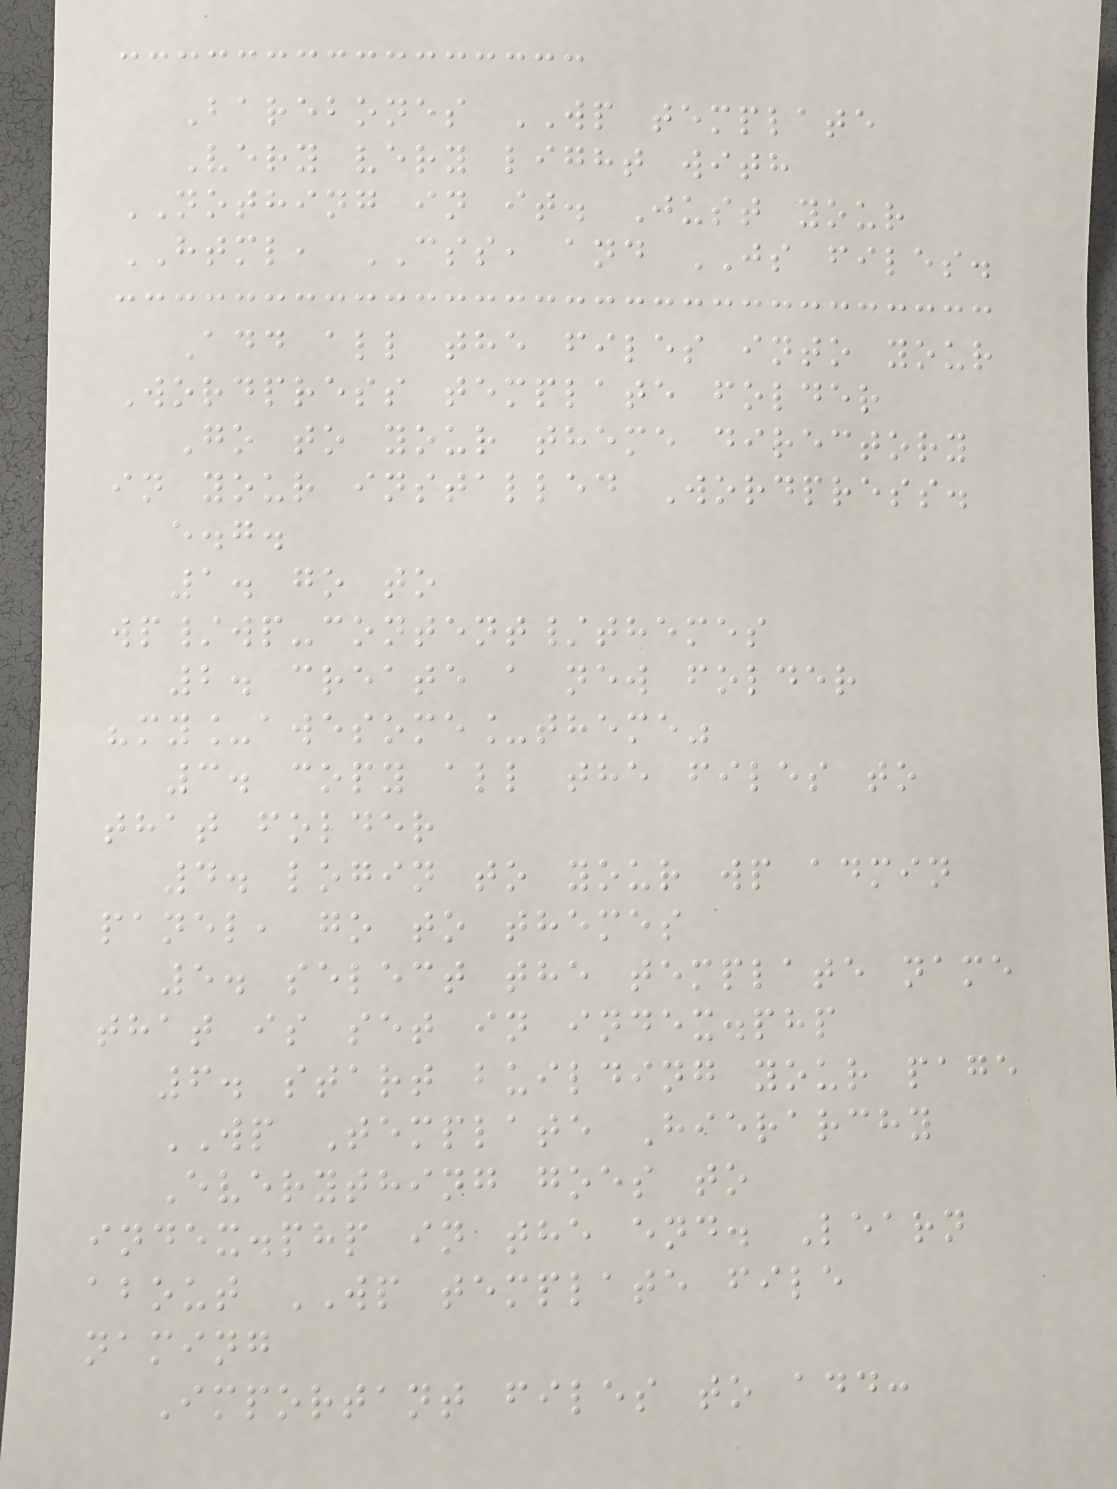Barebones WP template
Very very light with
NOTHING in it. Just your
HTML, CSS, and JS files.
Add all the files into your
Wordpress template folder
Go to your theme directory
in your installed Wordpress.
e.g.
1. go to
wp/wp-content/themes
2. create a new folder
"my_awesome_theme"
3. copy all the files to
that folder
4. login to your wp admin
panel, go to themes
5. select the template name
that is set in index.php
6. start building your page
WP Template Hierarchy
Everything goes to
index.php in the end. Learn
about WP template file
naming
Important files to add:
